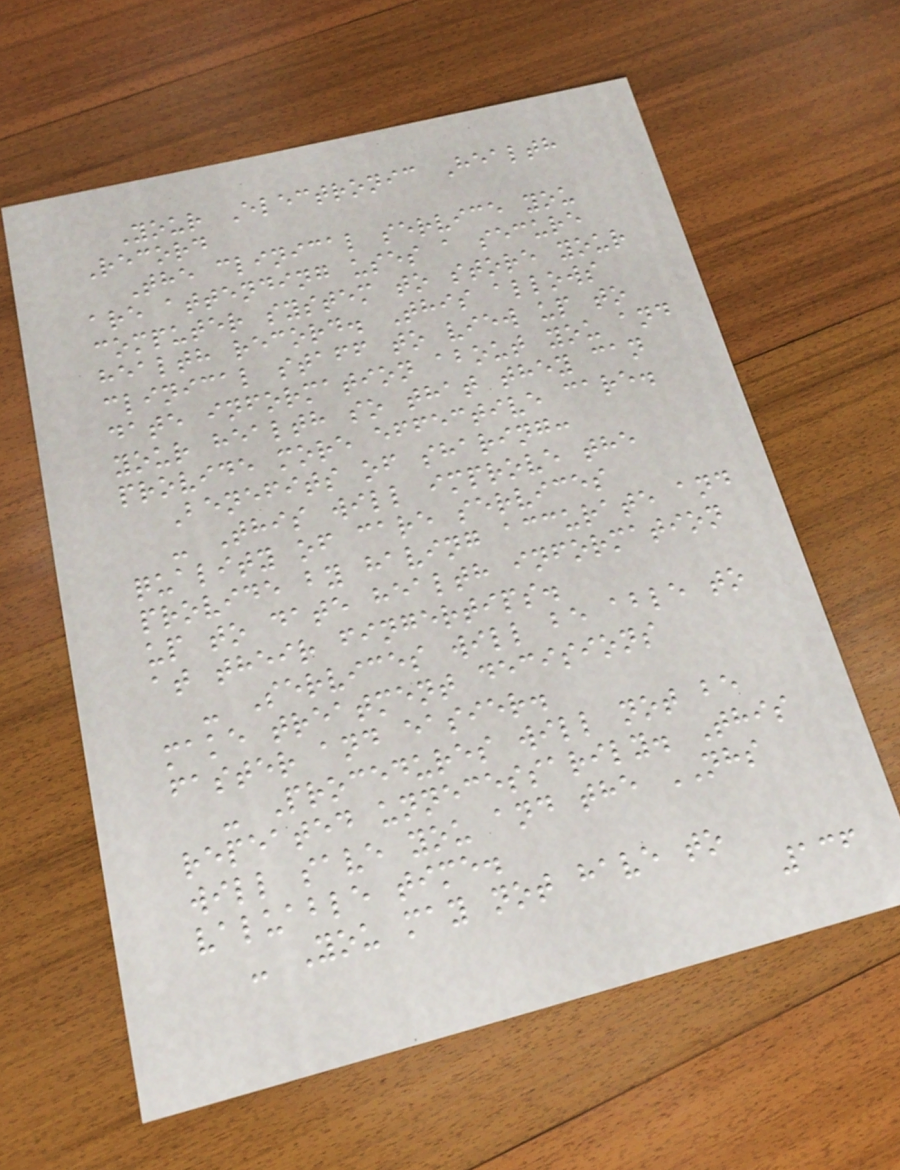Your Electronic Health
Record
The clinical service you
are attending uses a secure
computer system to store your
health record. This allows
clinical staff to view up to
date information about you and
your health so that they can
provide more effective care.
Benefits of sharing:
- This will improve the
quality of care services
provide by having accurate and
up to date health information
at their fingertips.
- Services will be able to
make treatment decisions
faster and easier.
- Procedures will not be
repeated unnecessarily. This
will save you and the NHS
valuable time.
- You may not have to
136
